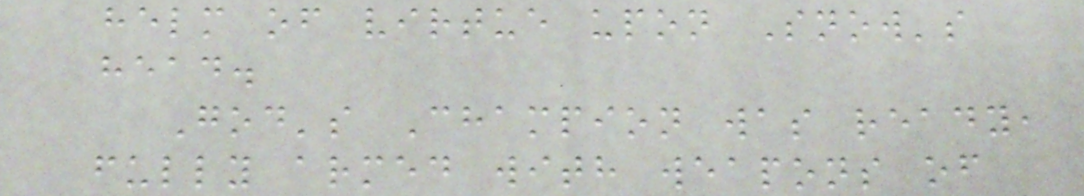helm of virtue upon Snow's
head.
God's Champion was ready,
fully armed with weapons of
